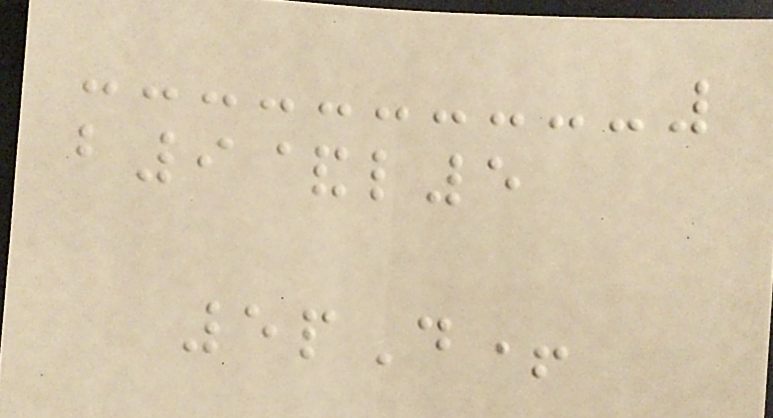b9&l5
5pD+
